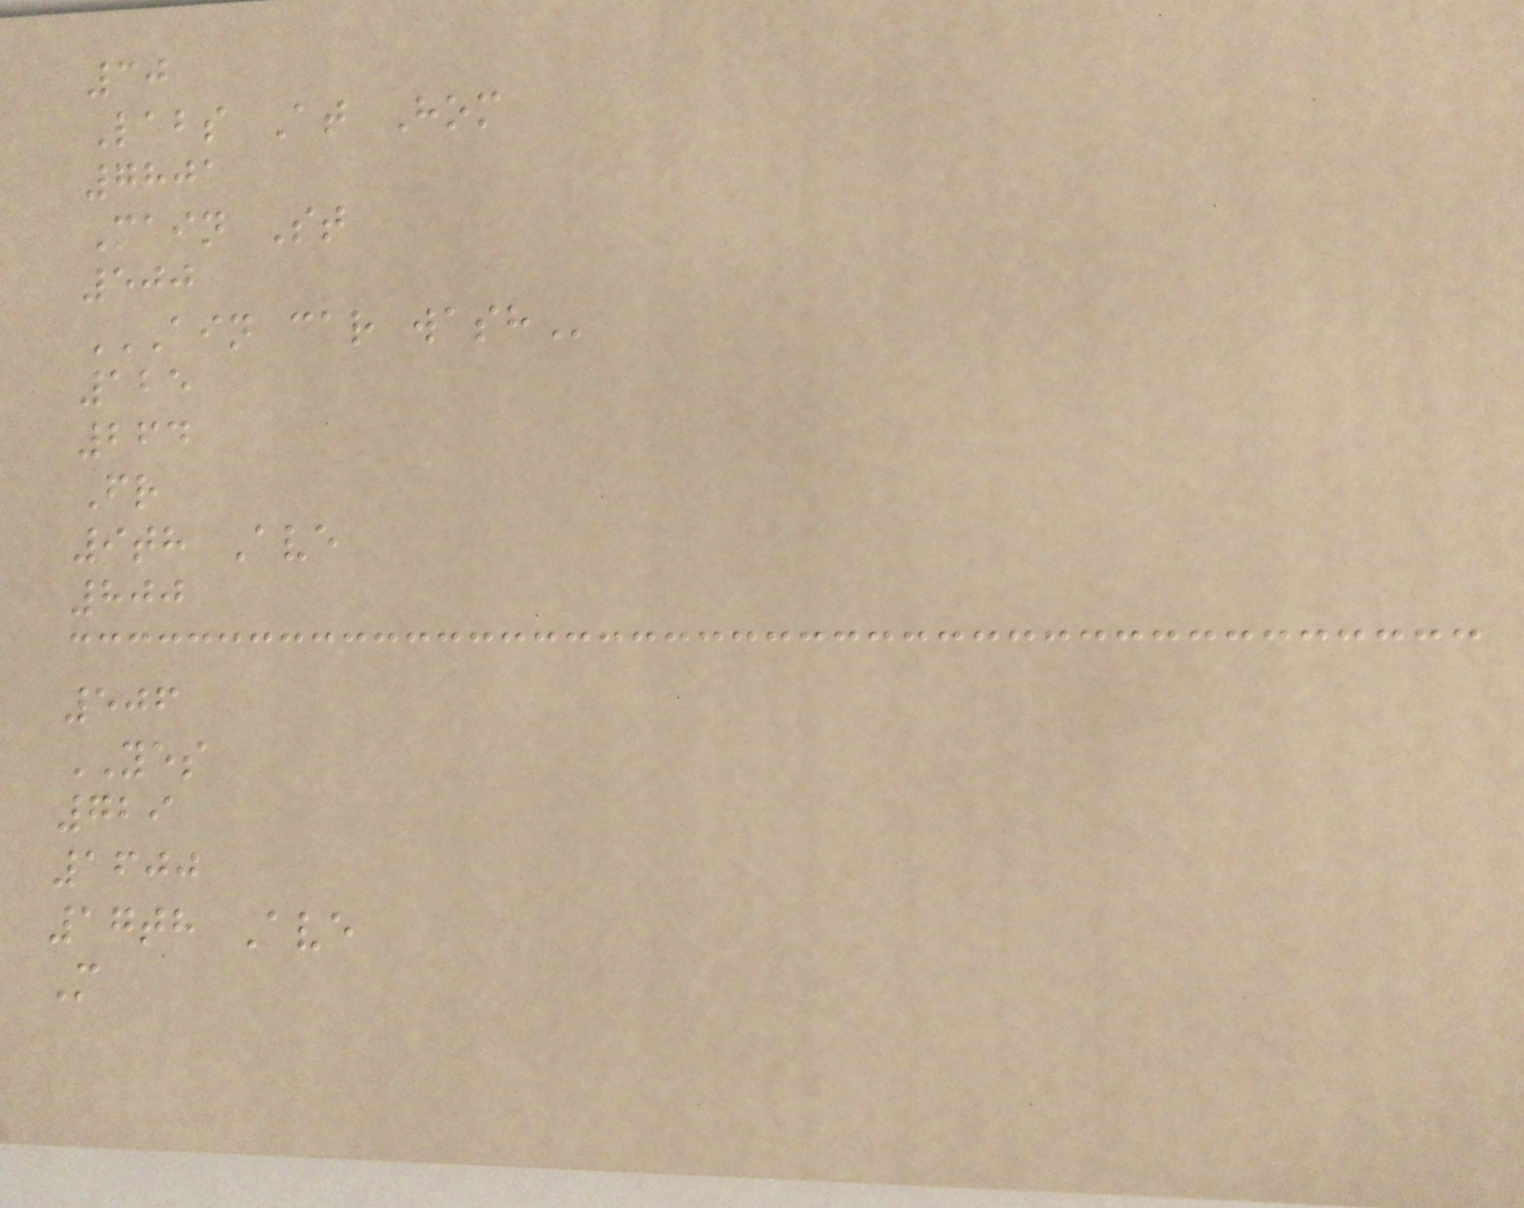30
Labs At Hom
7801
Main St
500
AIN CAR WASH
125
264
Fr
9th Ave
800
506
YES
729
1600
17th Ave
M
